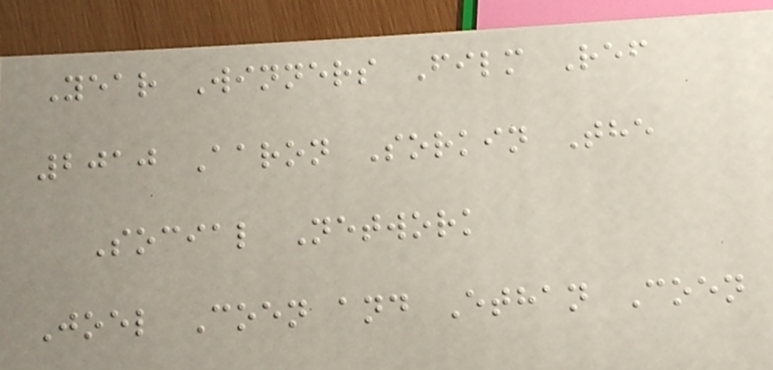Year Winners Film Ref
2010 Aaron Sorkin The
Social Network
Joel Coen and Ethan Coen
